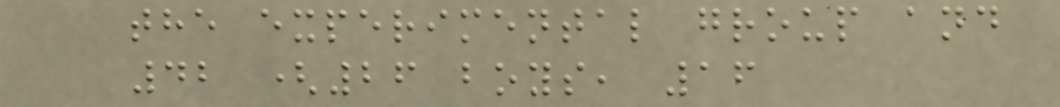the experimental group and
42 (26 boys, 16
